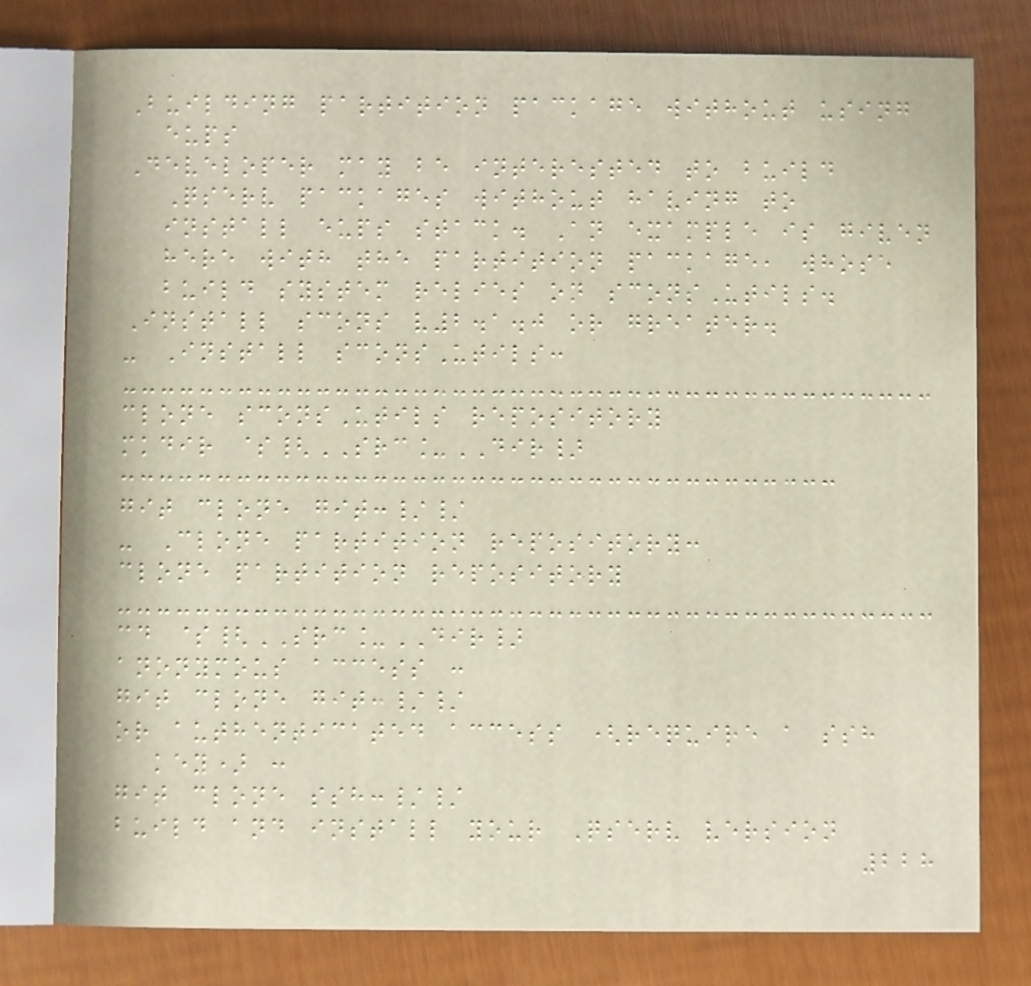Building partition package without using
eups
Developer may be interested to build
Qserv packages without having to
install eups stack. An example is given
here with the partition package, whose
build system relies on sconsUtils.
Install scons v2.1.0 or greater.
- Install sconsUtils:
clone sconsUtils repository
mkdir ${SRC_DIR}
git clone git://
- Clone partition repository:
clone partition repository
cd ${SRC_DIR}
anonymous access :
git clone git://
or authenticated access (require a ssh
key) :
git clone ssh://
build and install your Qserv version
228
